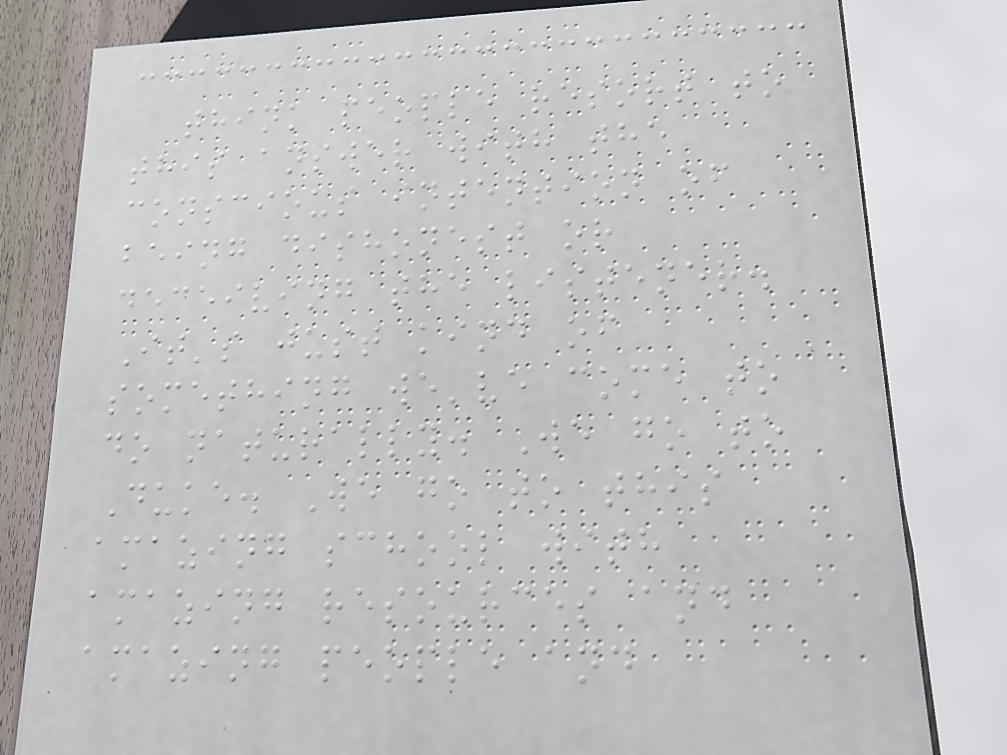think people resort to
this answer with the
conscious intention of
being dishonest or
deceiving the listener.
It's just kind of
something we've come to
do naturally. We go to
Duke. We go to this
amazing school with
amazing resources and
amazing people and
